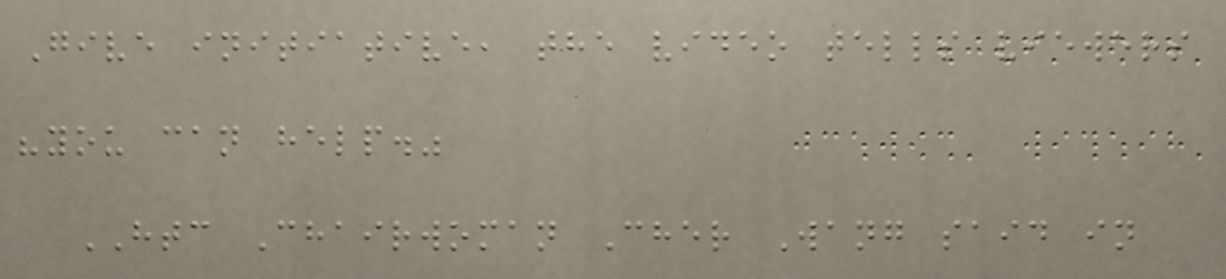Give initiative, the video tells viewers
"you can help."
HTC Chairwoman Cher Wang said in
